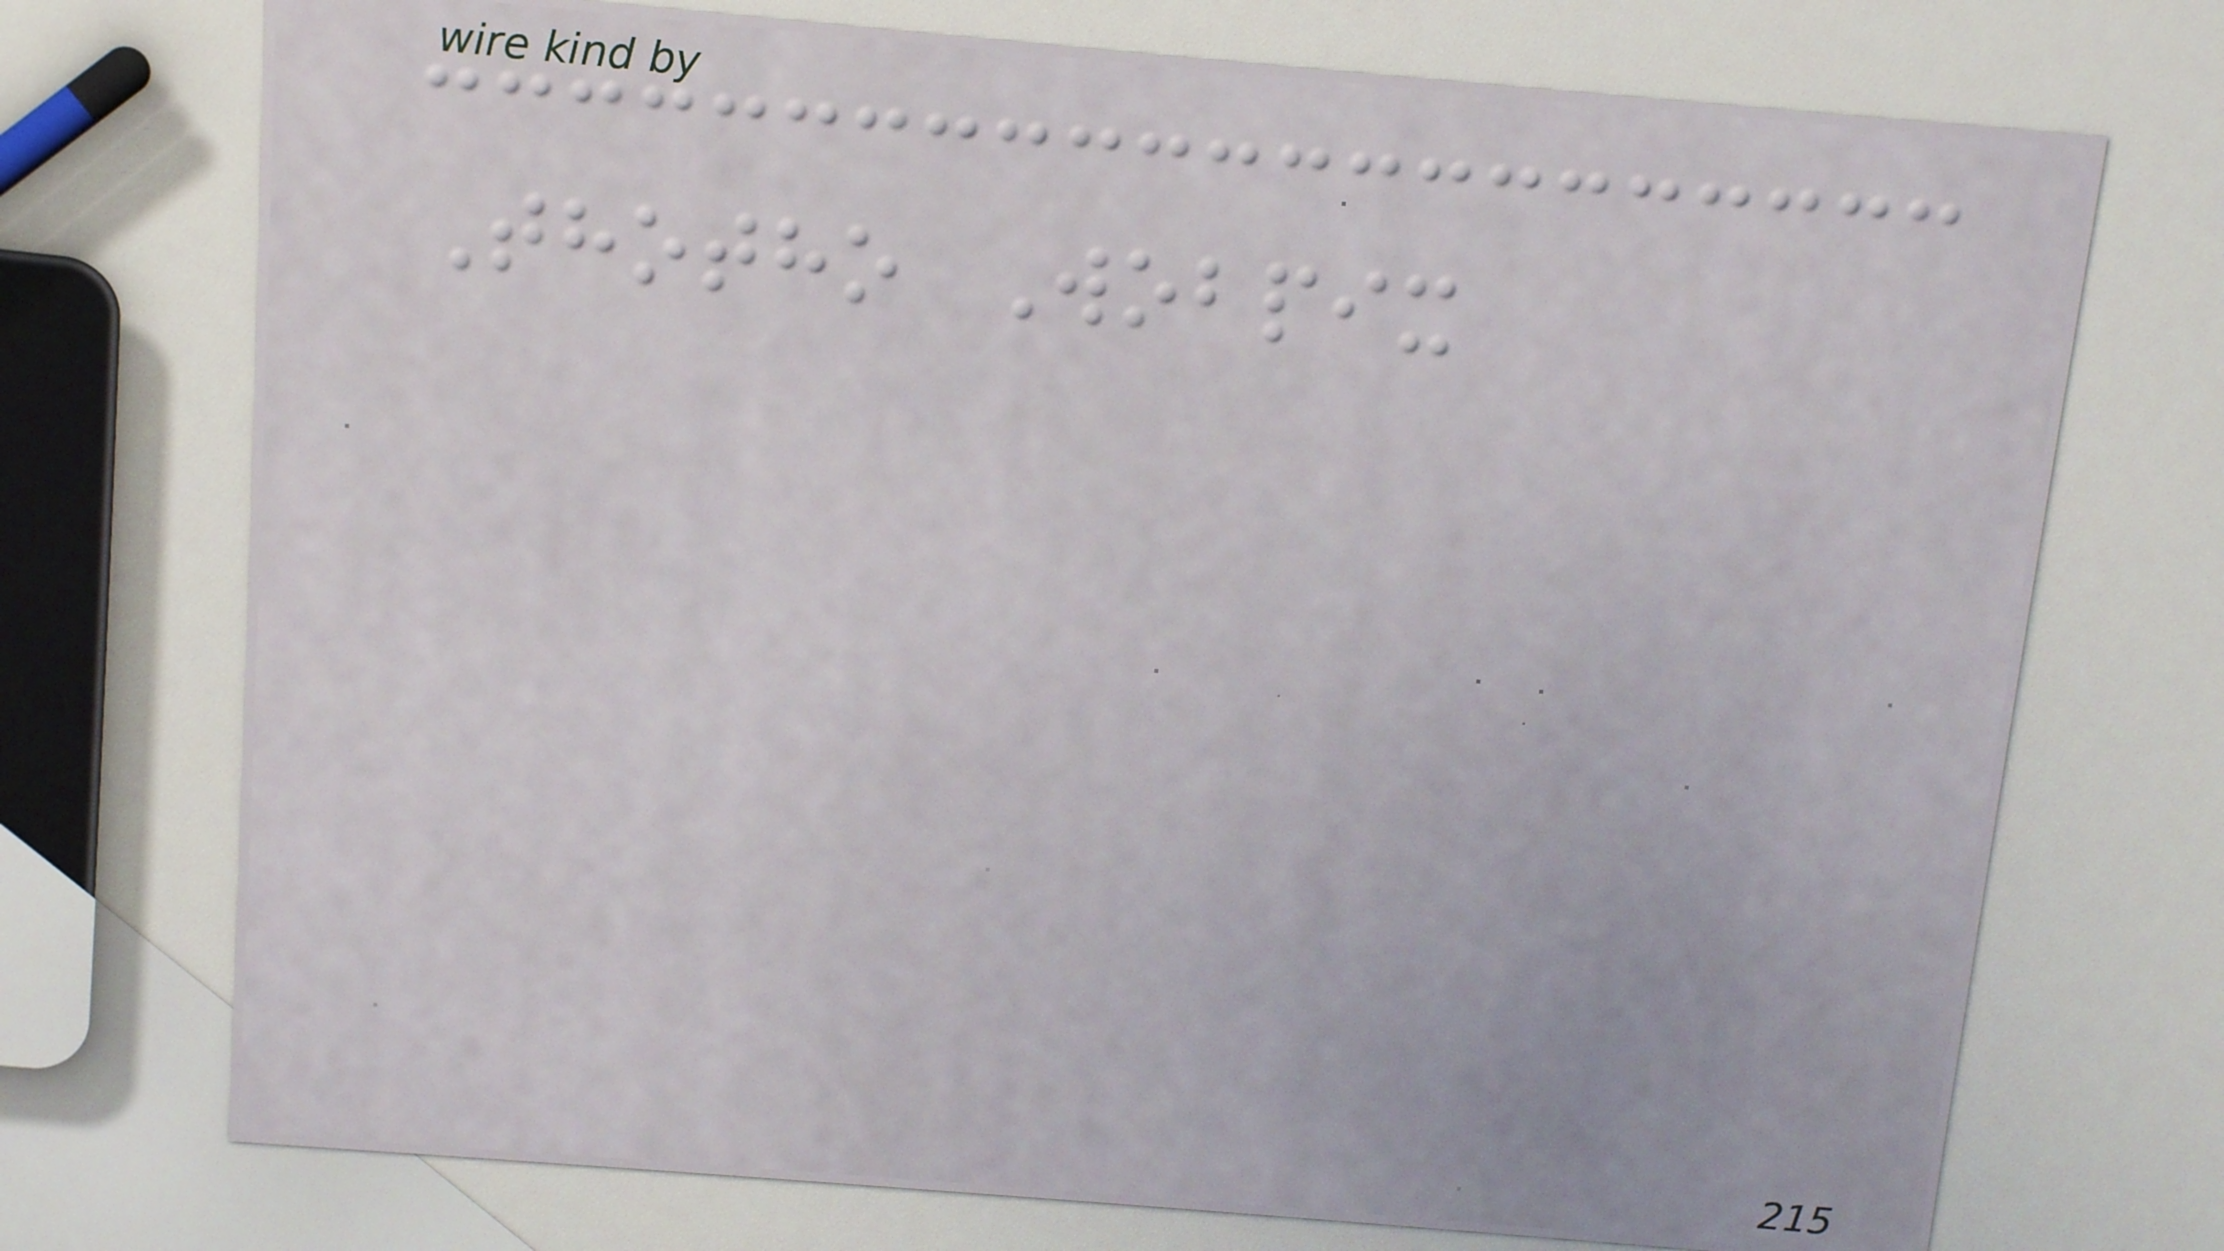Thotho Wobpix
